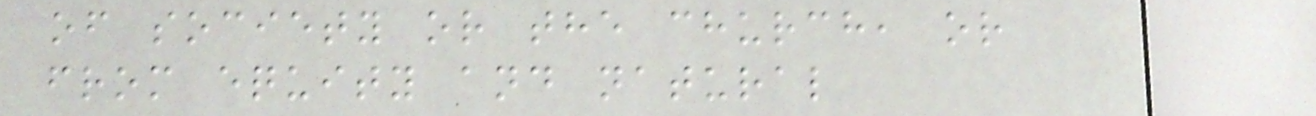of society or the church, or
from equity and natural
